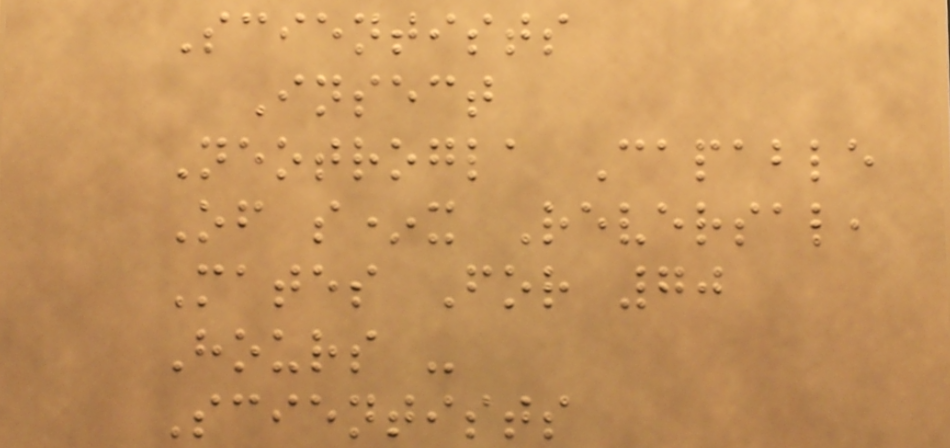Scientists
Insect
Neotrogla Capable
Of s*x Reversal,
Mates For 70
Hours -
Scientists
